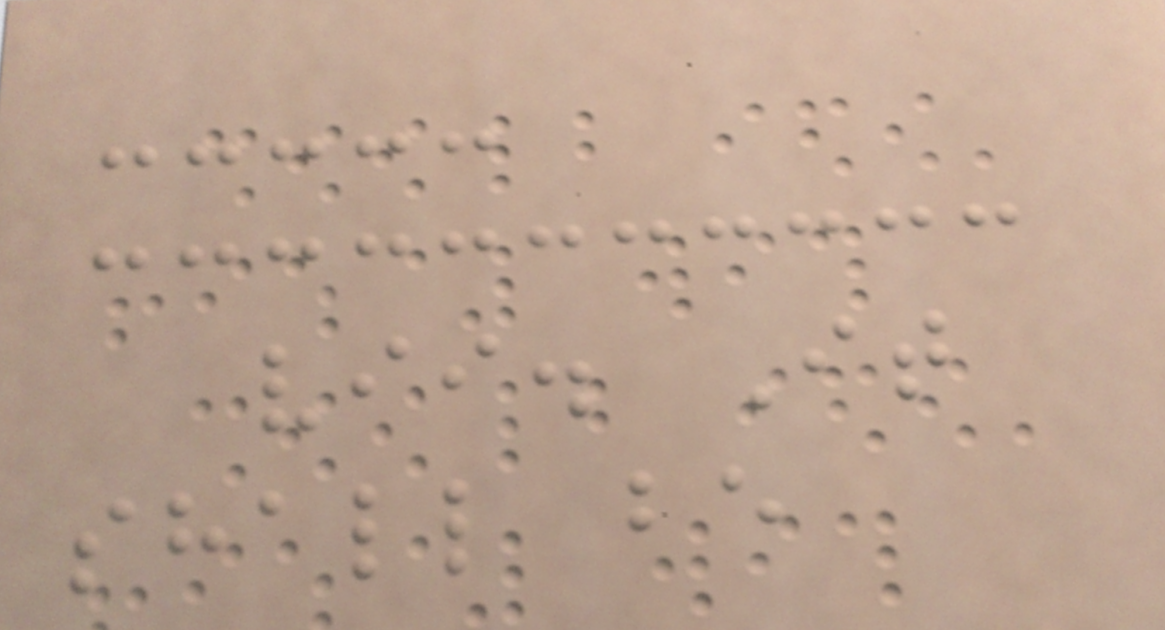vii. It
shall be
